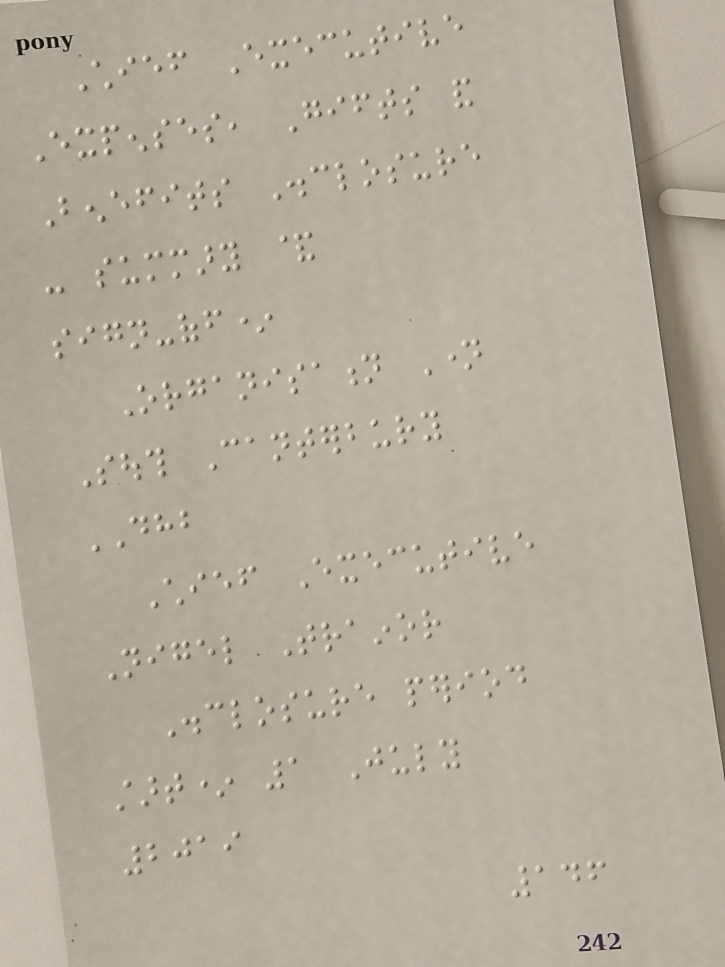Chief Executive
Expenses, Gifts and
Benefits Disclosure
- summary &
sign-off*
Organisation Name
South Canterbury
DHB
Chief Executive
Nigel Trainor
Disclosure period
start* 1 July
2019
146
